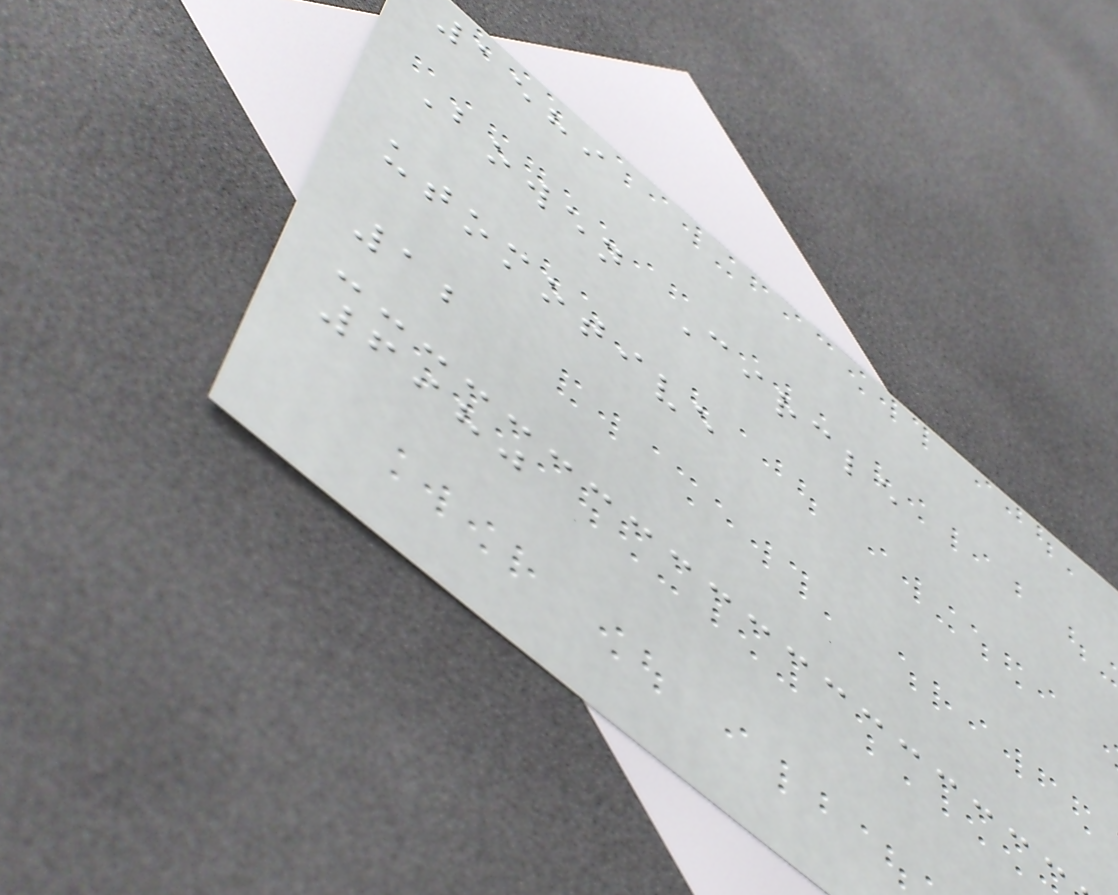1589
Bowen Circle
utomotive
12
6980
